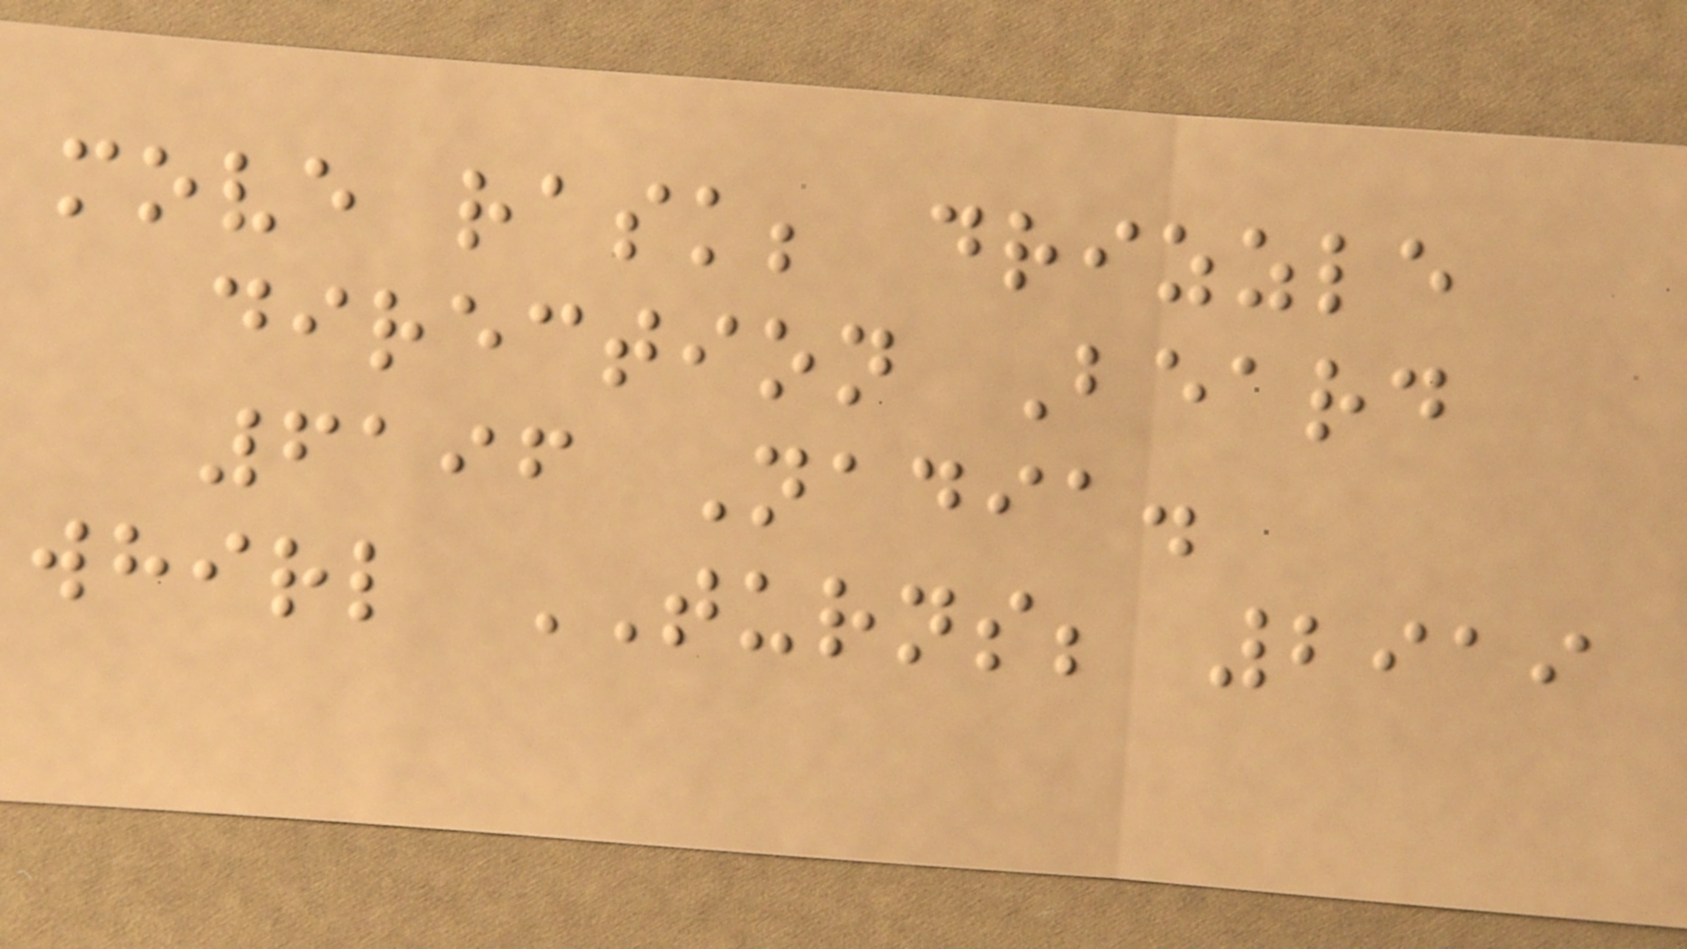move rask; drizzle
direction Beard
6196 Nadia.
whirl TURNS; 2919
